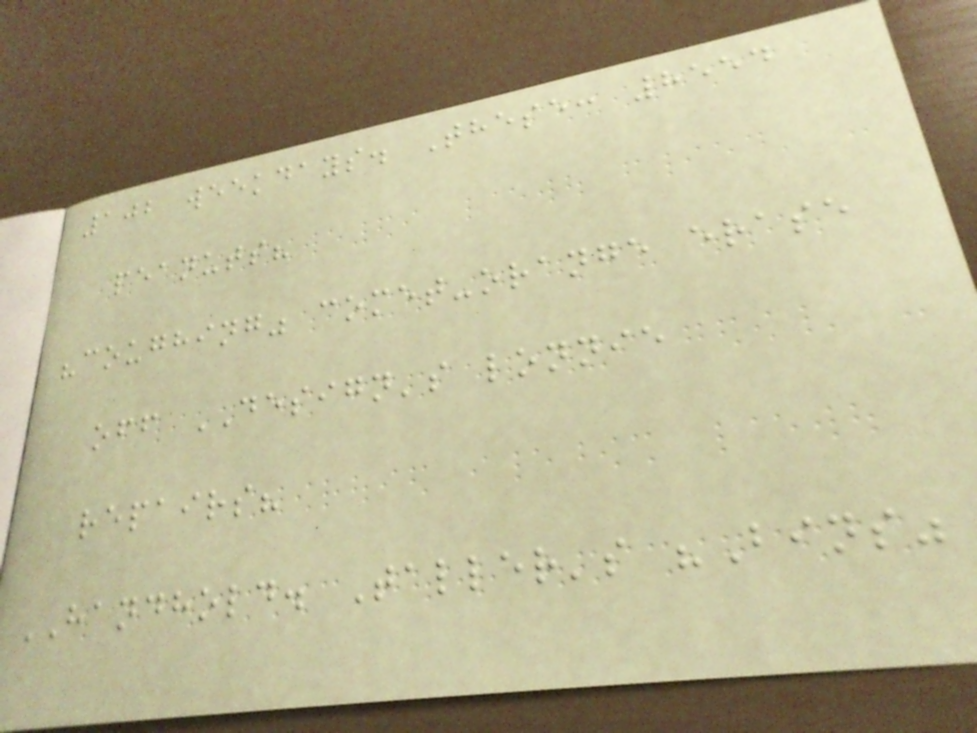102 weekdays. These: 8554
peanuts?
"coughing" comet-orange erase
off DESIGN's lonnie
repairs?
HANDHOLD. Taller's "Bins"
